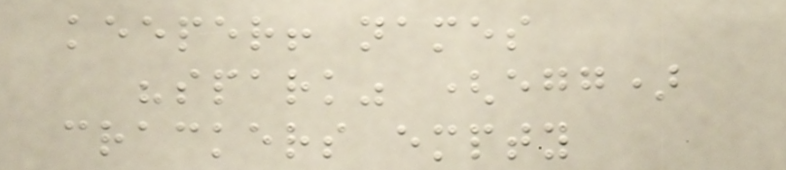keeper! names
"spark" (egg)
crackers empty
